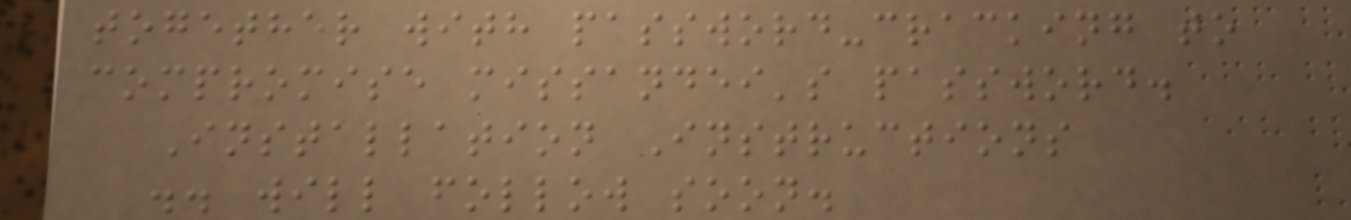together with password-cracking to
compromise missandei's password.
Installation Instructions
.. will follow soon.
